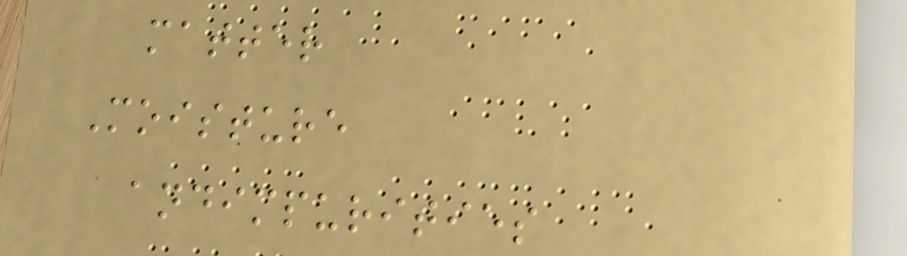matter
Moisture
andimpurities
